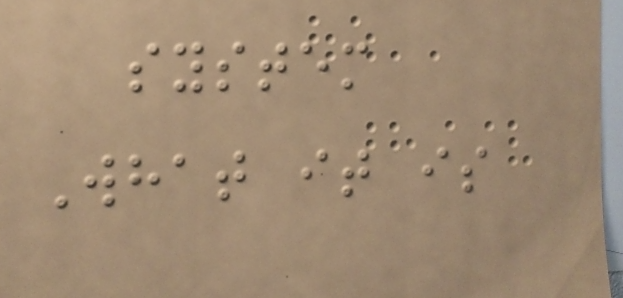system
What it is
